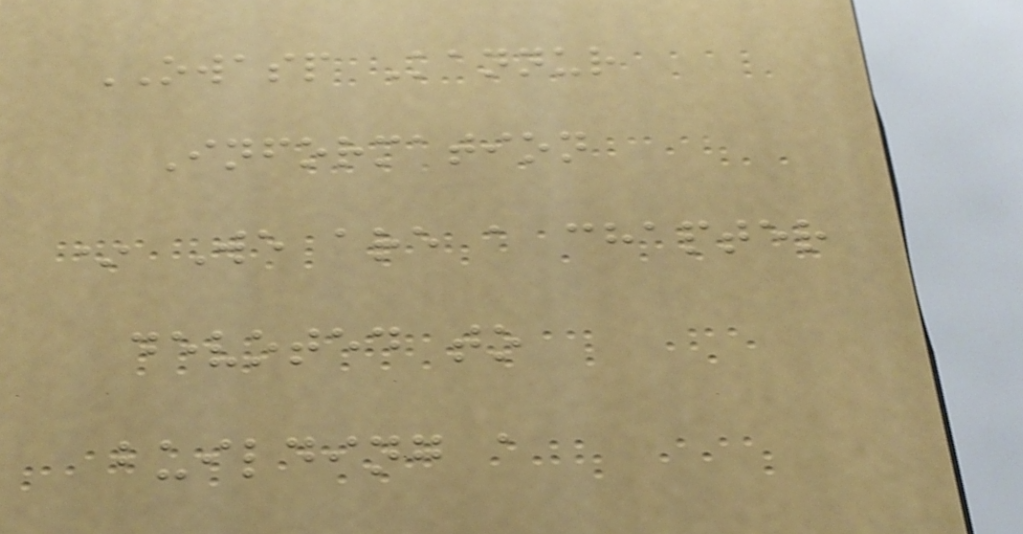OWASP Kannur
Information
* We are a chapter
devoted to
building a
